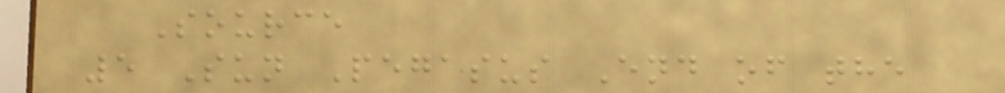Source
5 Sun Pegasus End of the
